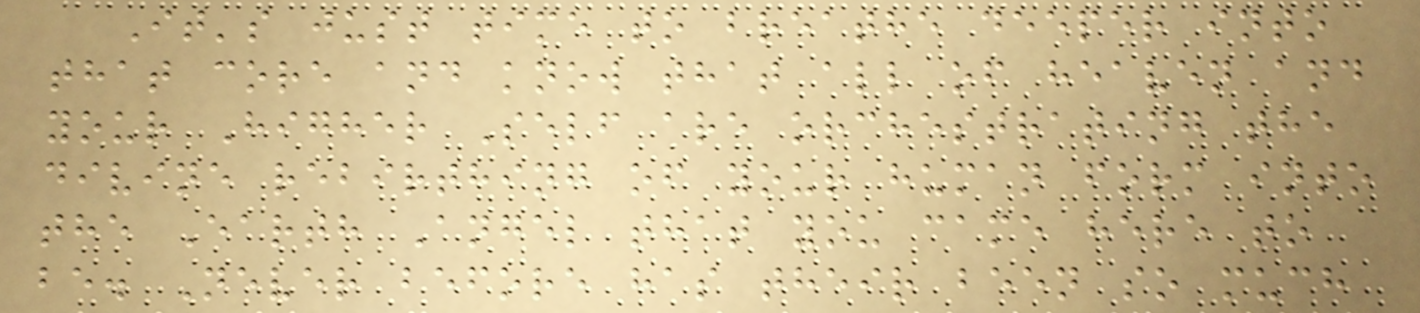It's just time to breathe deeper into
that core and know that all of heaven and
your Higher Self are orchestrating the
divine rebirthing of your human form into
the Earth Angel that you came here to
be. Never before has their been so much
